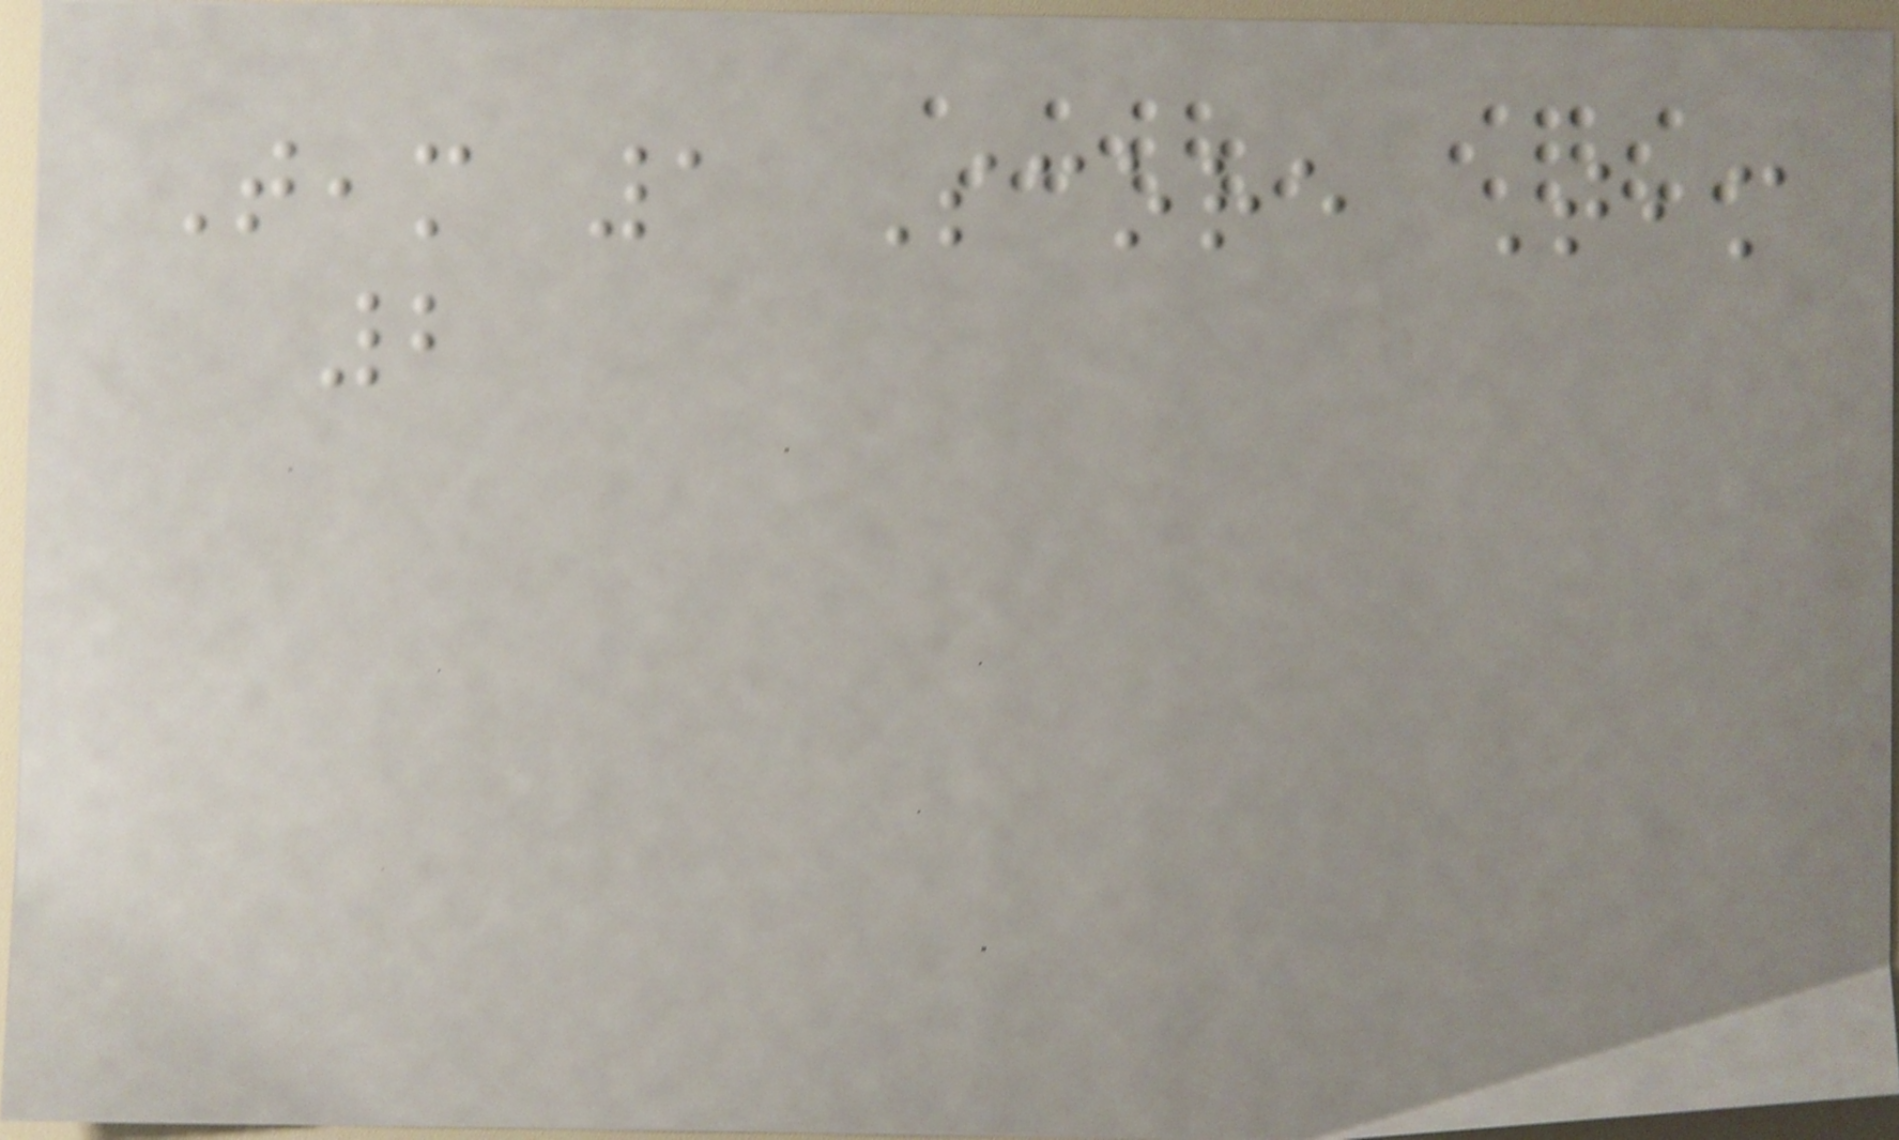Team 1 Score Team
2
